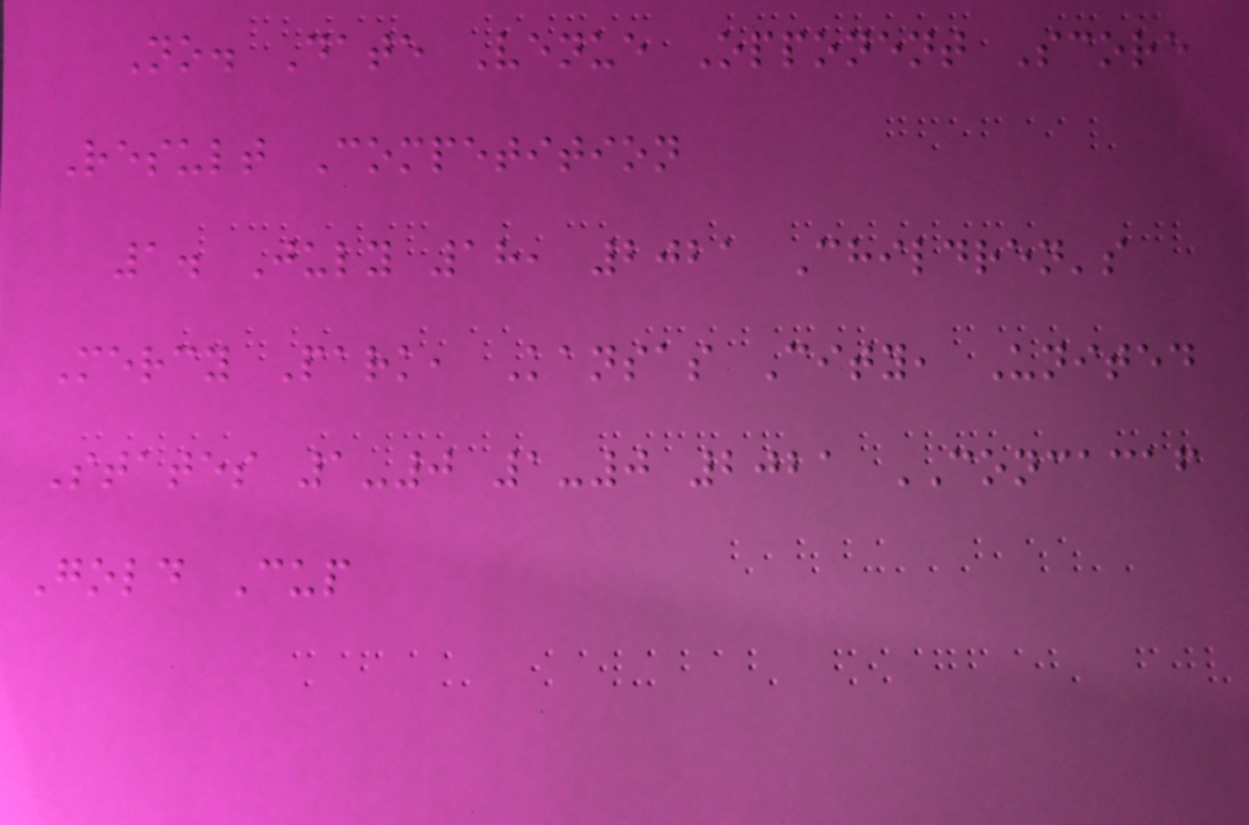No. Date Venue Opponent Score
Result Competition
1. July 18, 2021 Children's
Mercy Park, Kansas City, United
States 1-0 1-0 2021 CONCACAF
Gold Cup
